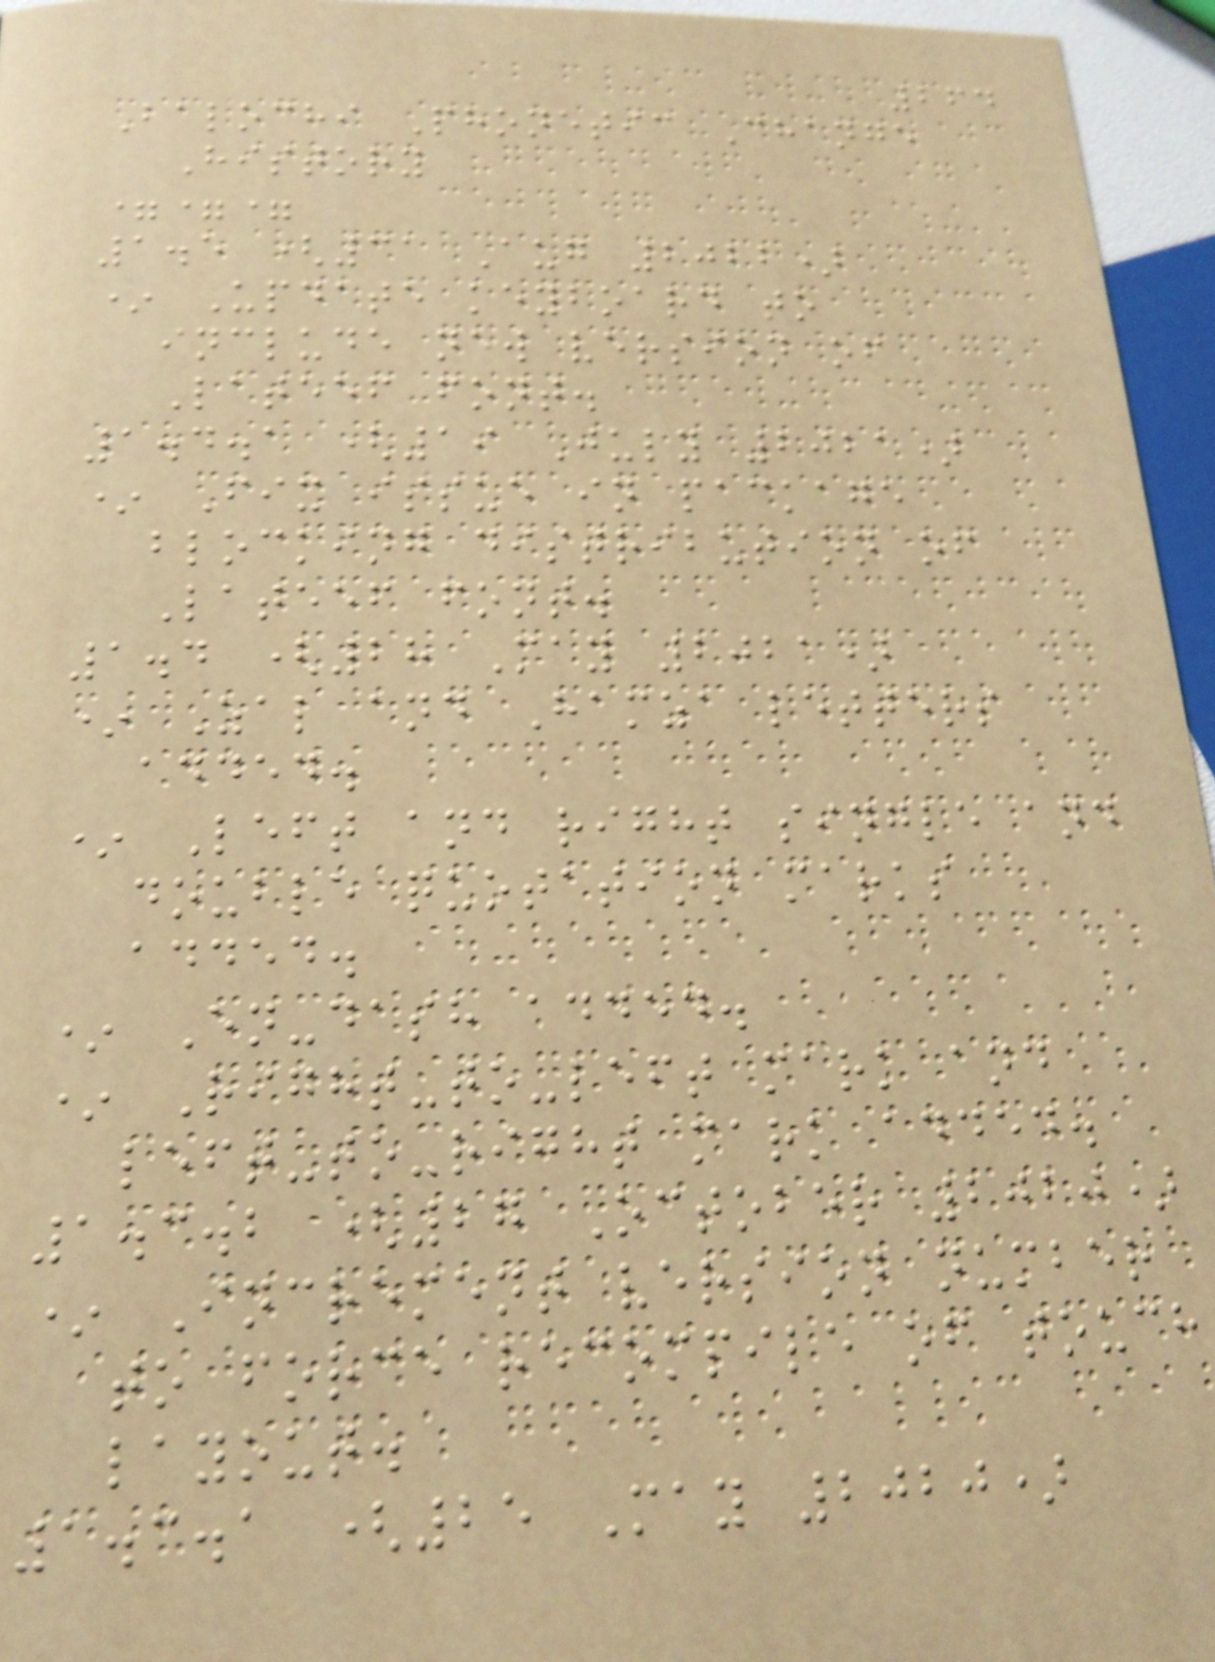264
Balochi Phonetic Change
History
===
1.5 (31 Aug 2022)
* Update keyboard to
include new version of
Lateef font.
1.4.1 (19 July 2021)
* Fix issue in package
blocking distribution of
Lateef font.
1.4 (28 May 2021)
* Zal and Hamza letters
added.
* Left and right single and
double quotation marks
added.
* En-dash added.
* Right-to-left mark and
left-to-right mark added.
1.3.2 (27 October 2020)
* Increment version number
to force recompile of touch
layout.
1.3.1 (25 May 2020)
